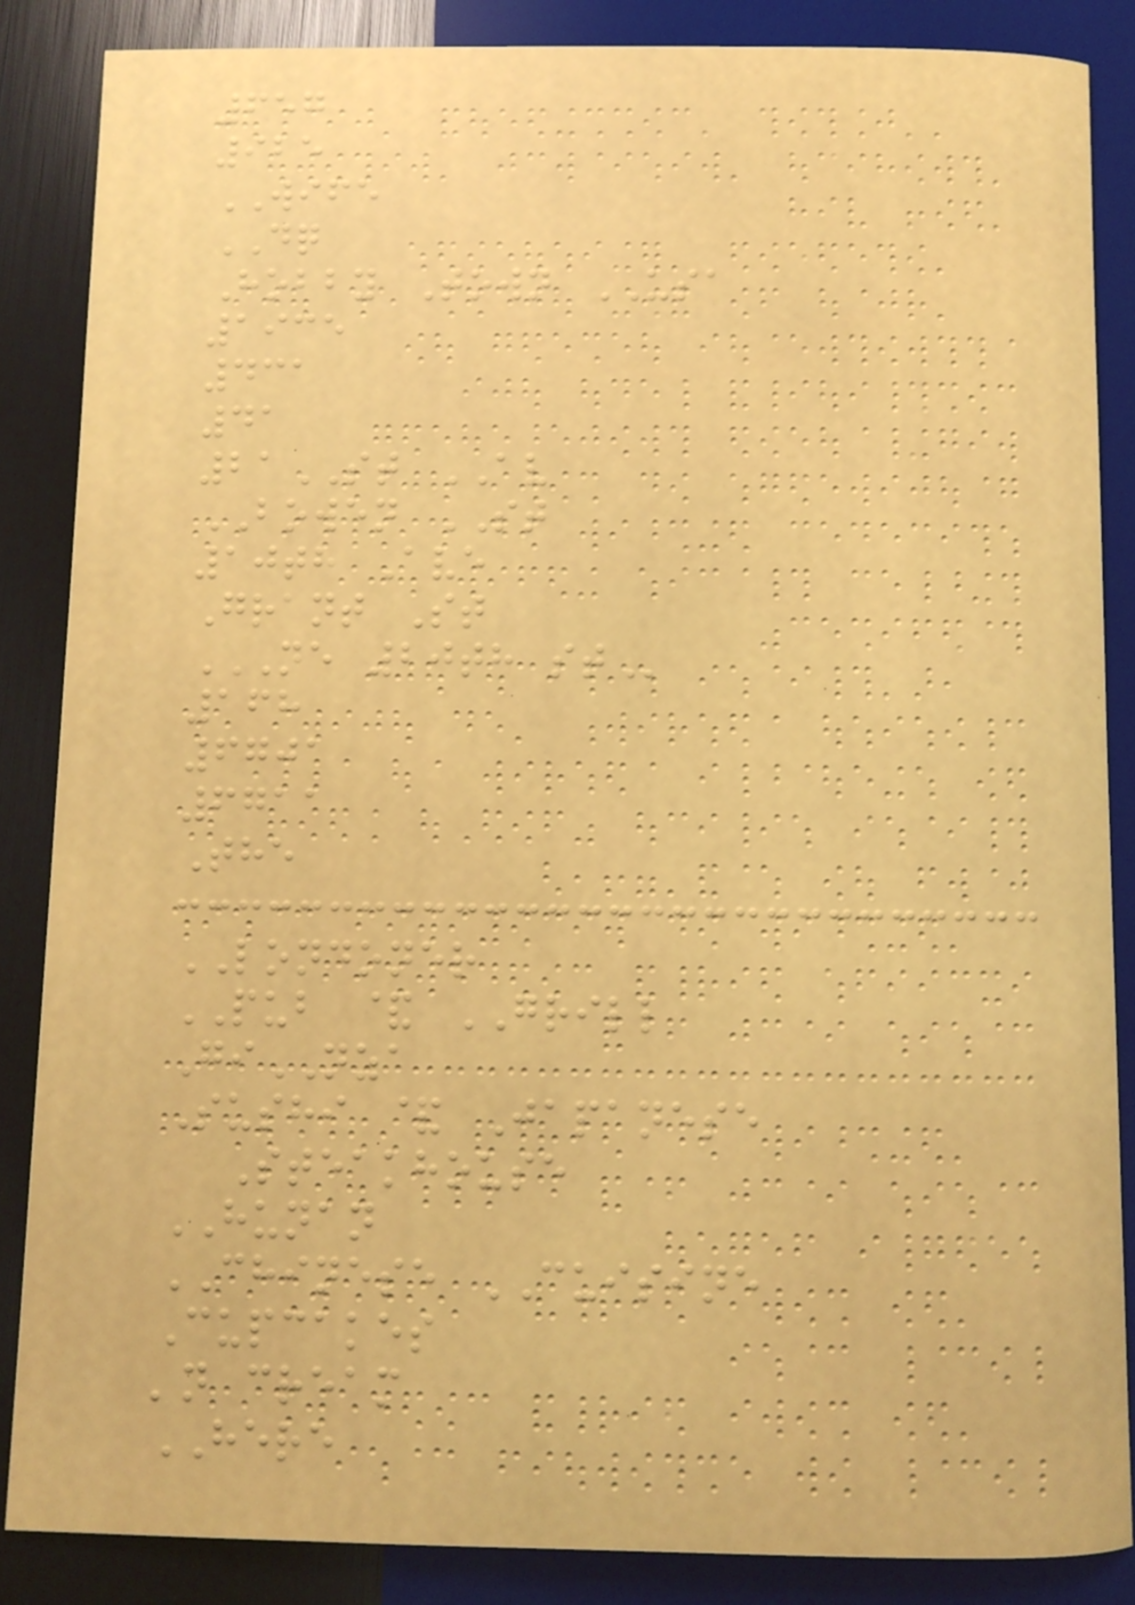657
925
WIFE
DQ
Hobby Town USA
1935
431
41
21ST AV
BOWEN ST
10th Ave
Grant St
NE 20TH ST
168
6701
6711
The
LONDONER
PUB & GRILL
GiNZA
Sushi & Japanese
Steakhouse
HUNAN
CHINESE CUISINE
Cupcakes
'n cream
HERE
